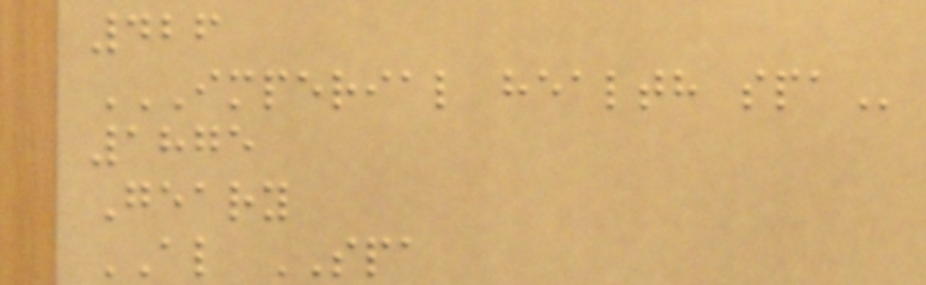426
IMPERIAL HEALTH SPA
1875
Geary
AL SPA
